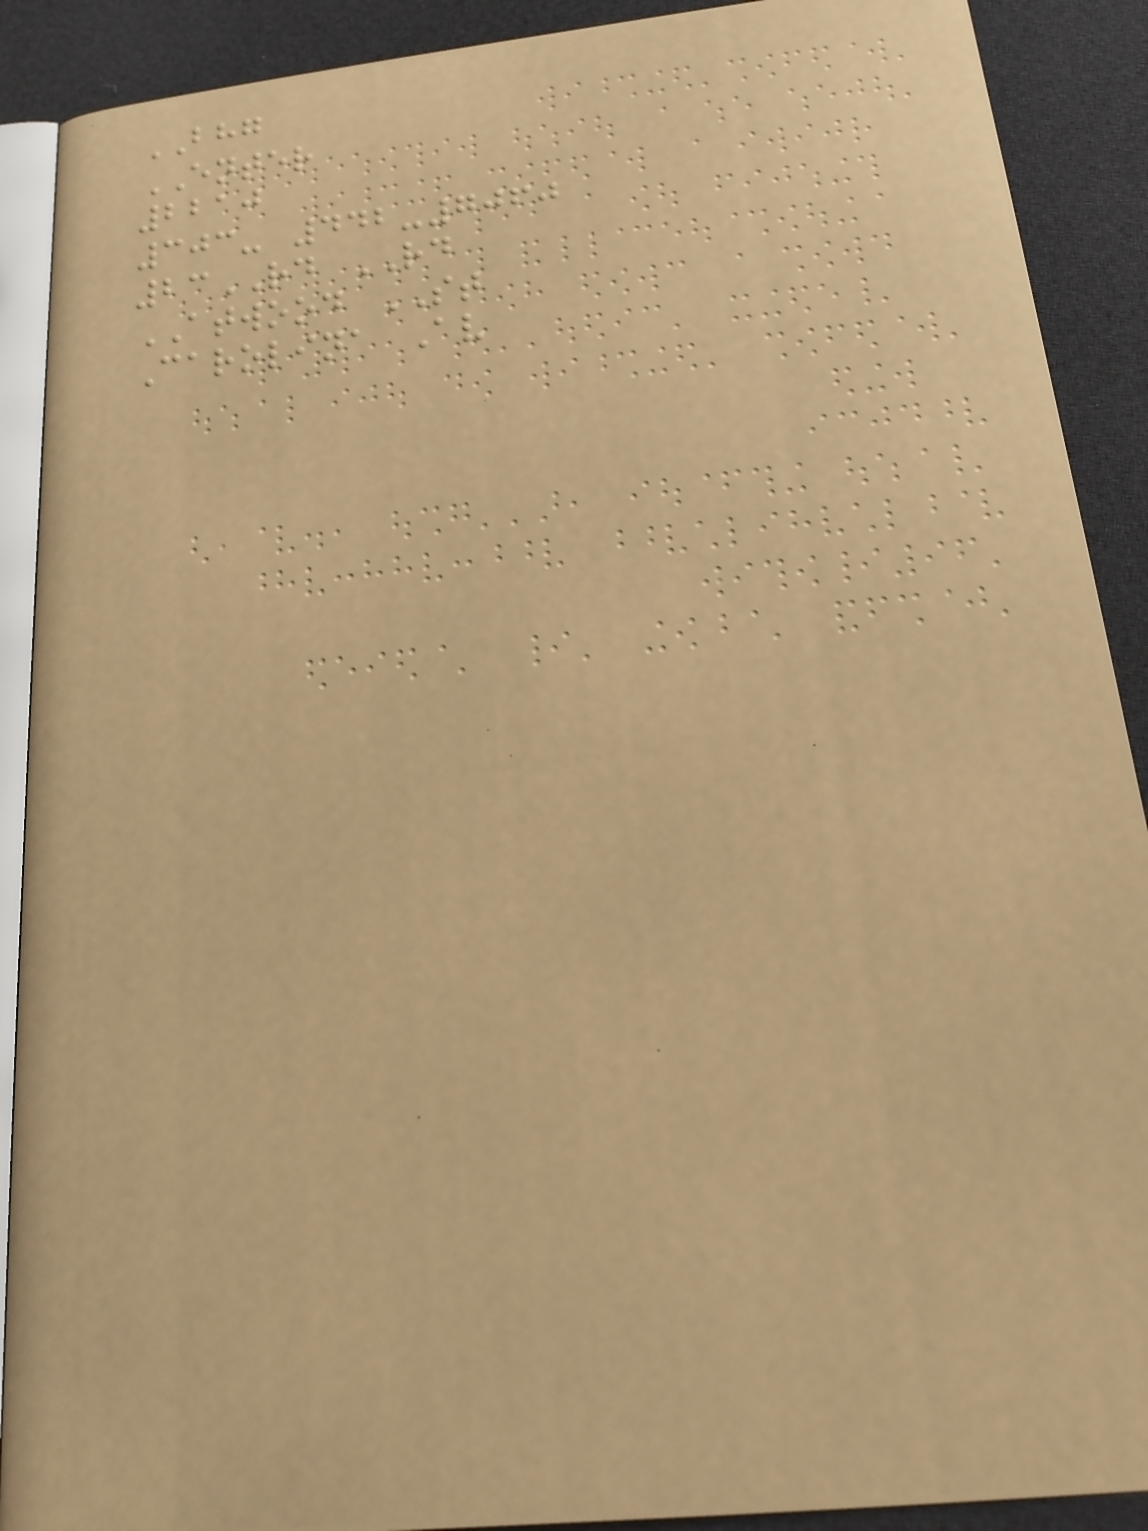BHG
ENTER
2210
303- 442-7060
23RD RD
ATWOOD ST
Carolina Av
